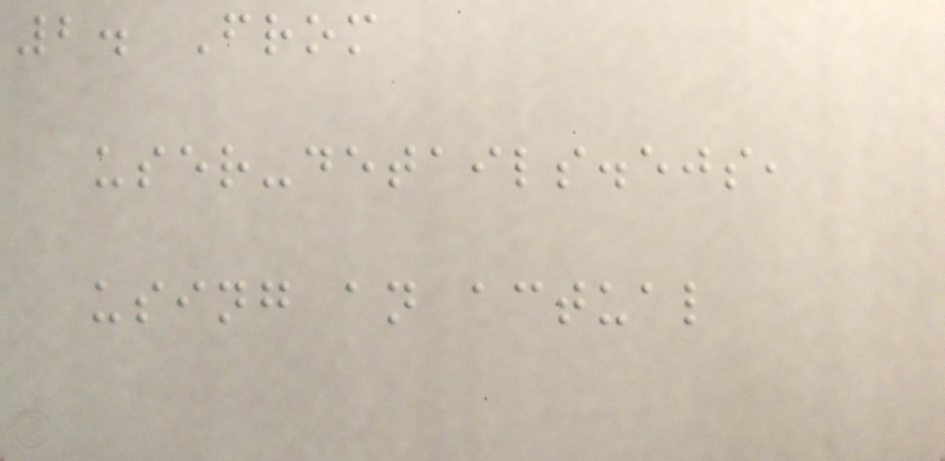2. From
user-details.ejs,
using an actual
